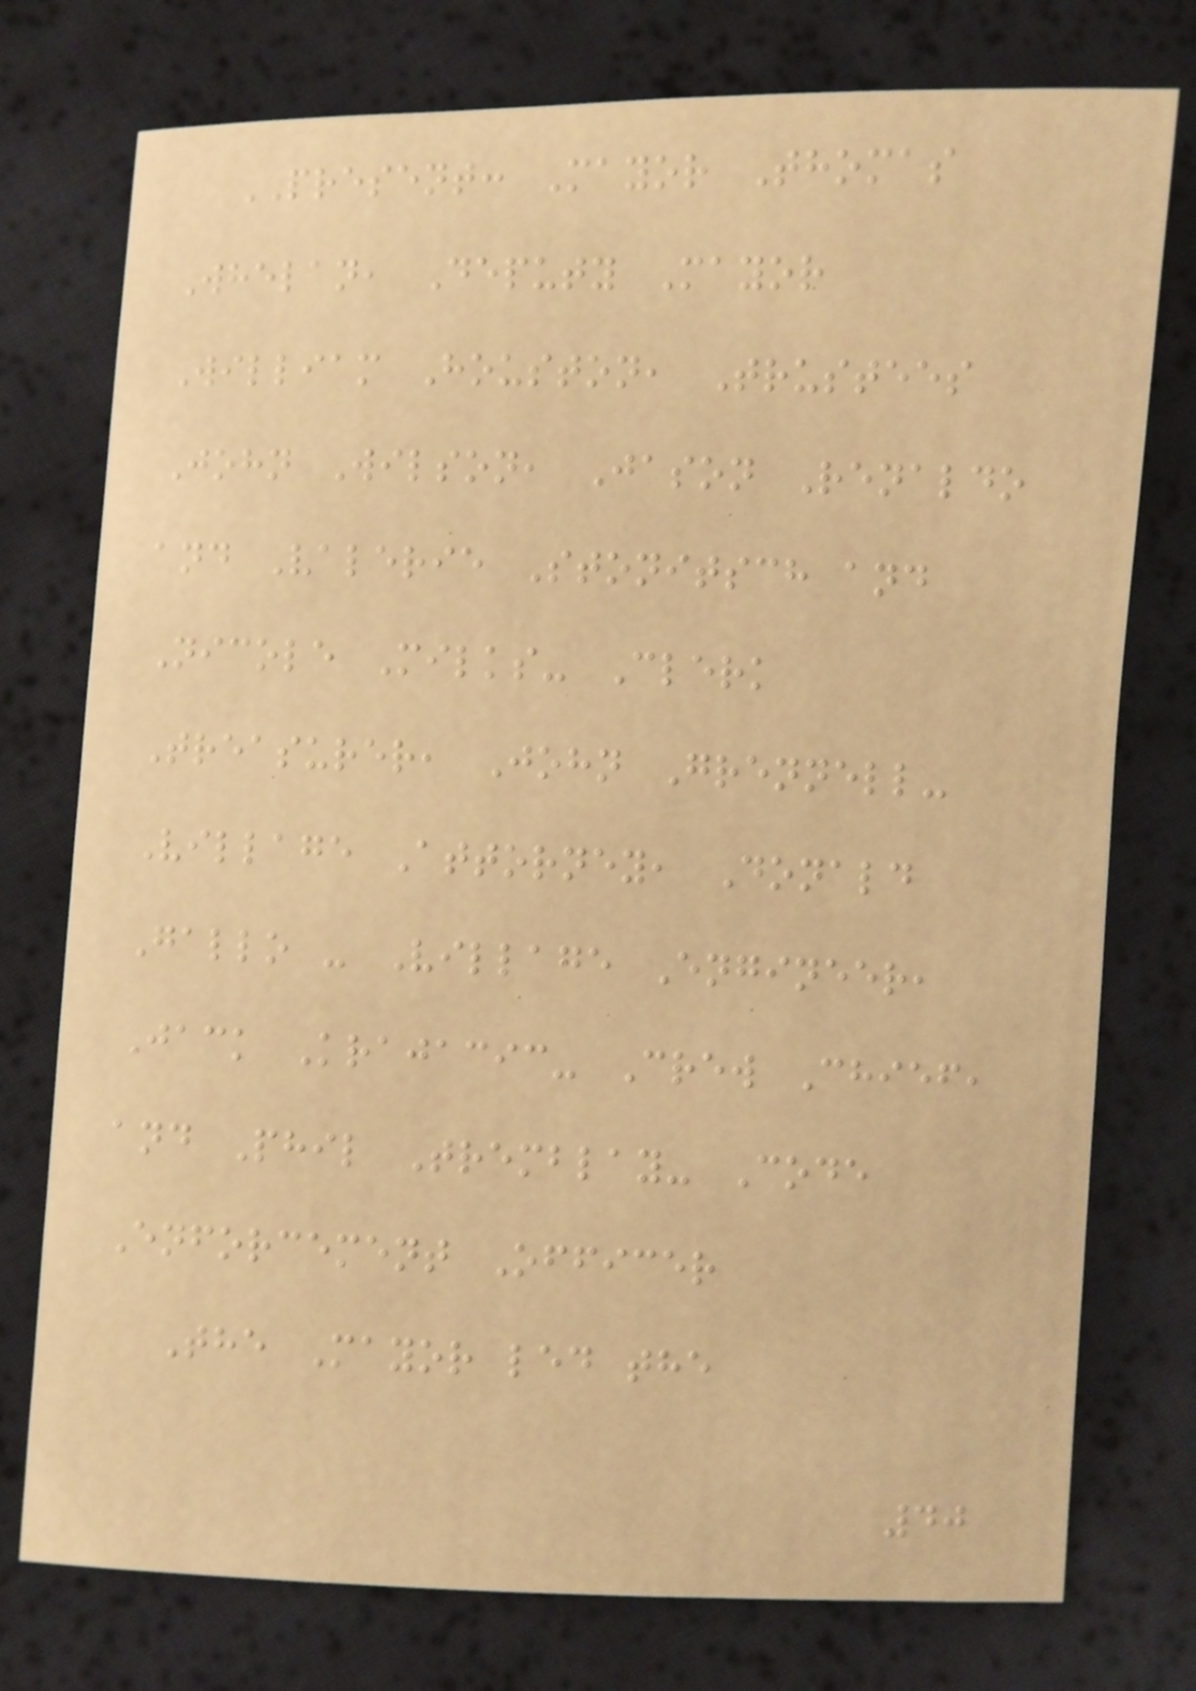PRESENT: Mayor Thomas
Whelan, Deputy Mayor
William Houston, Trustees
John Wilson, Jason Renaldo
and Valerie Stonitsch and
Nicole Milks- Clerk
Treasurer, John Grennell-
Village Attorney, Donald
Gallo - Village Engineer,
Jack Krajacic- Crew Chief,
and Phil Tremblay- Code
Enforcement Officer
The Mayor led the
40
